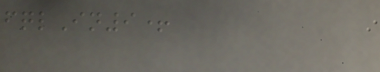fqlIn9+
